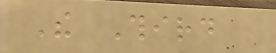The Third
